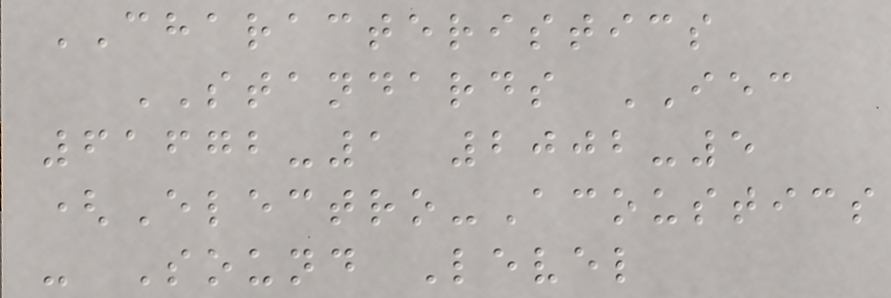CHARACTERISTICS
STANDARDS IEC
61672-1 2002-5
(Electro-Acoustics
- Sound Level
